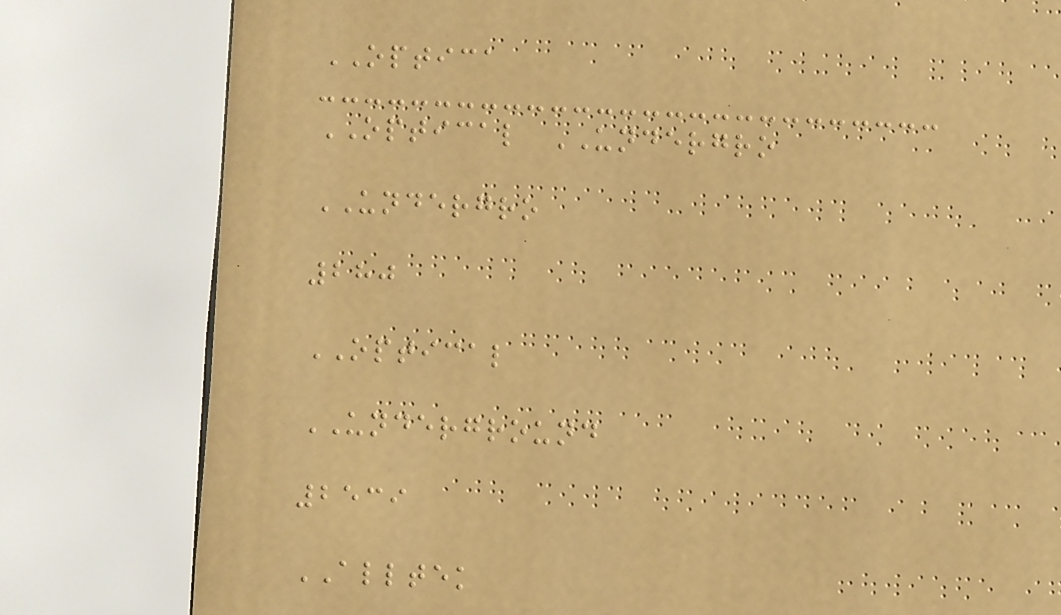OPTICA
OPTICAL UNDERGRO
UNDERGRO
280
OPTICAL
UNDERGROUND
2539
ALLTEK
